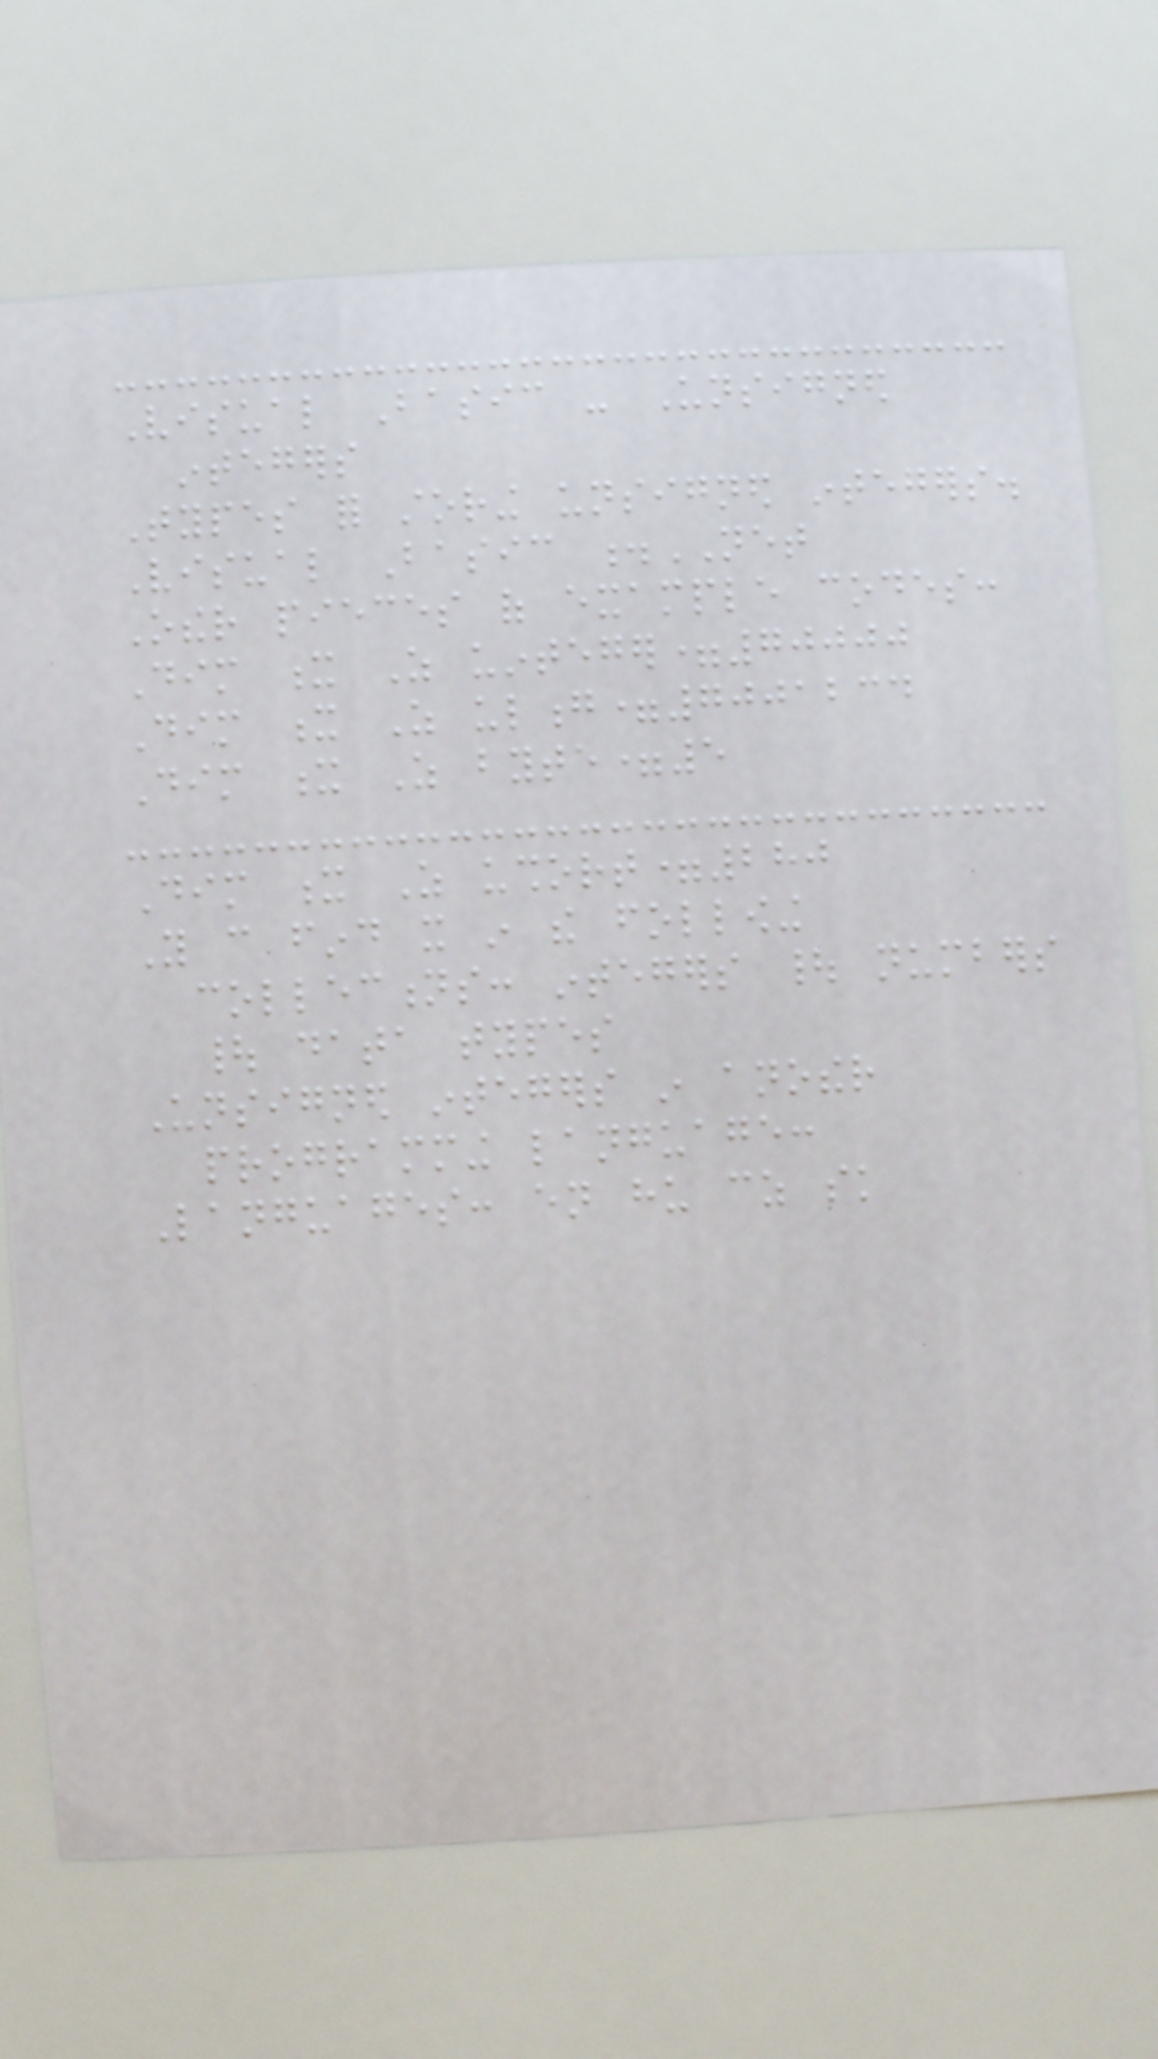Visual Basic - Unsigned
integers
Types for storing unsigned integers.
Visual Basic .NET
Other pieces of example codes:
Dim x As uinteger=70000
Dim x As ulong=7001234
Dim x As byte=5
Dim x As ushort=280
You can find it in the following
collections: integers | numbers
| data types
Unsigned integers in another
programming language:
Languages: en hu cz sk
